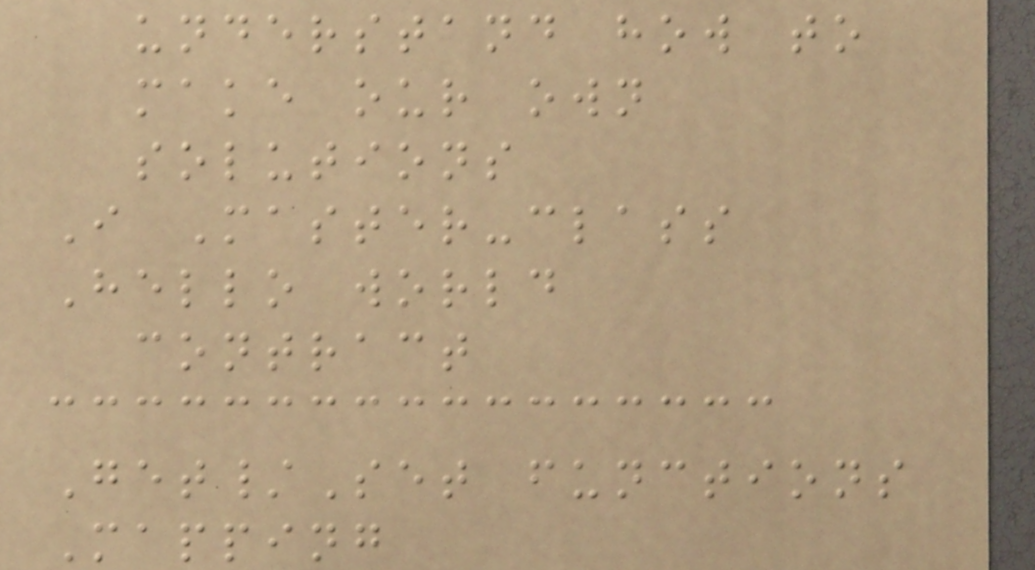understand how to
make our own
solutions
I Master-class
Hello world
contract
Get/Set functions
Mapping
